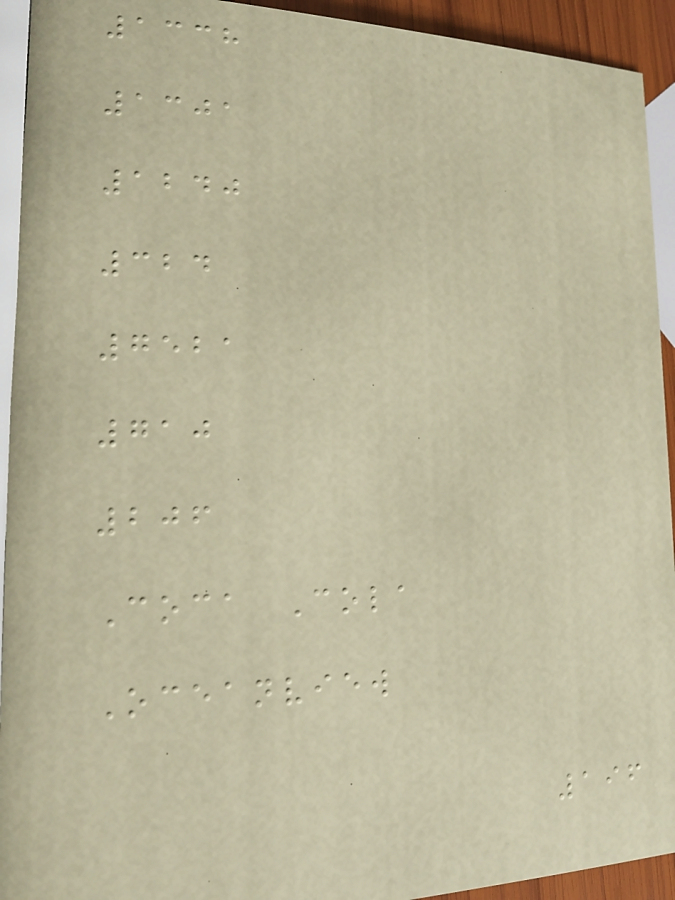1338
1301
1240
324
7521
710
206
Coca Cola
Oceanview
196
